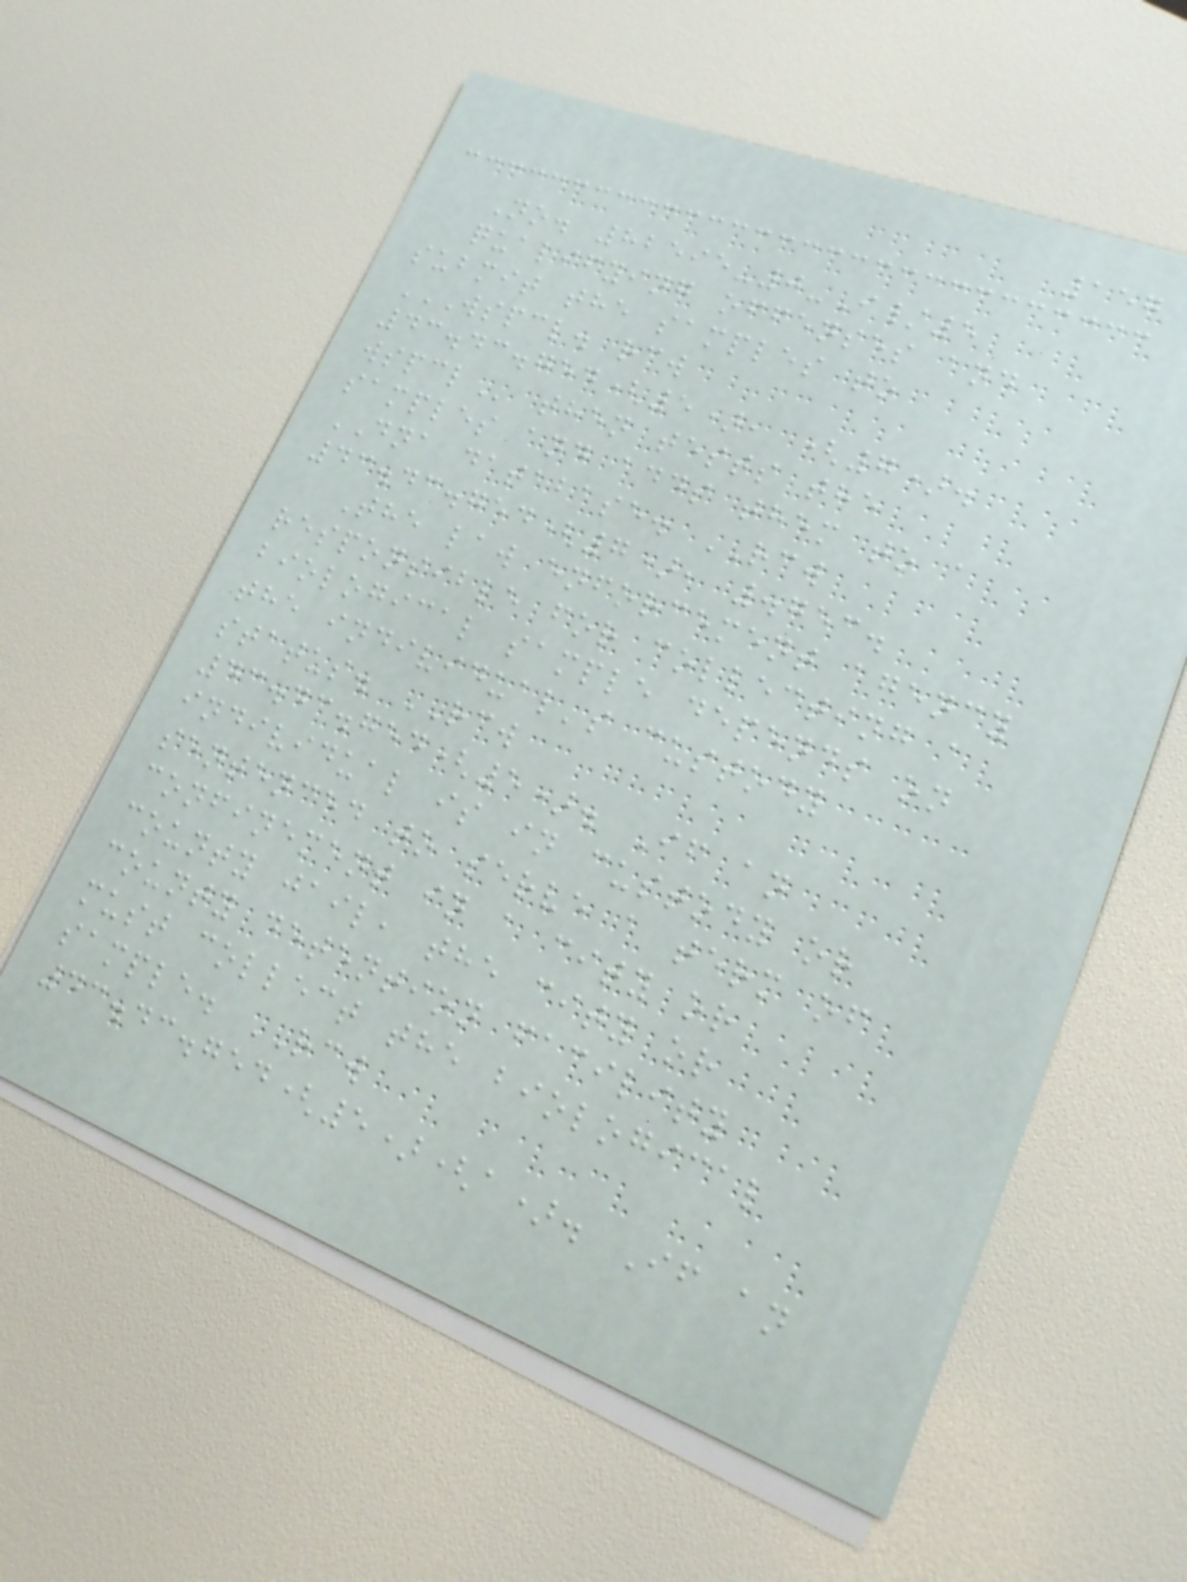157
No. 82595-0-I/5
qualifying offenses and
submit the samples to
WSPCL. RCW
43.43.754(5), (7).
WSPCL then tests the
samples and adds them to a
DNA database. RCW
43.43.754(7), .753.
The law enforcement agency
responsible for collecting a
biological sample depends on
the individual's custody
status. RCW
43.43.754(5). If an
individual is in custody or
sentenced to serve a term of
confinement in a city or
county jail, the city or
county detention facility
must collect the biological
sample. RCW
43.43.754(5)(a). If an
